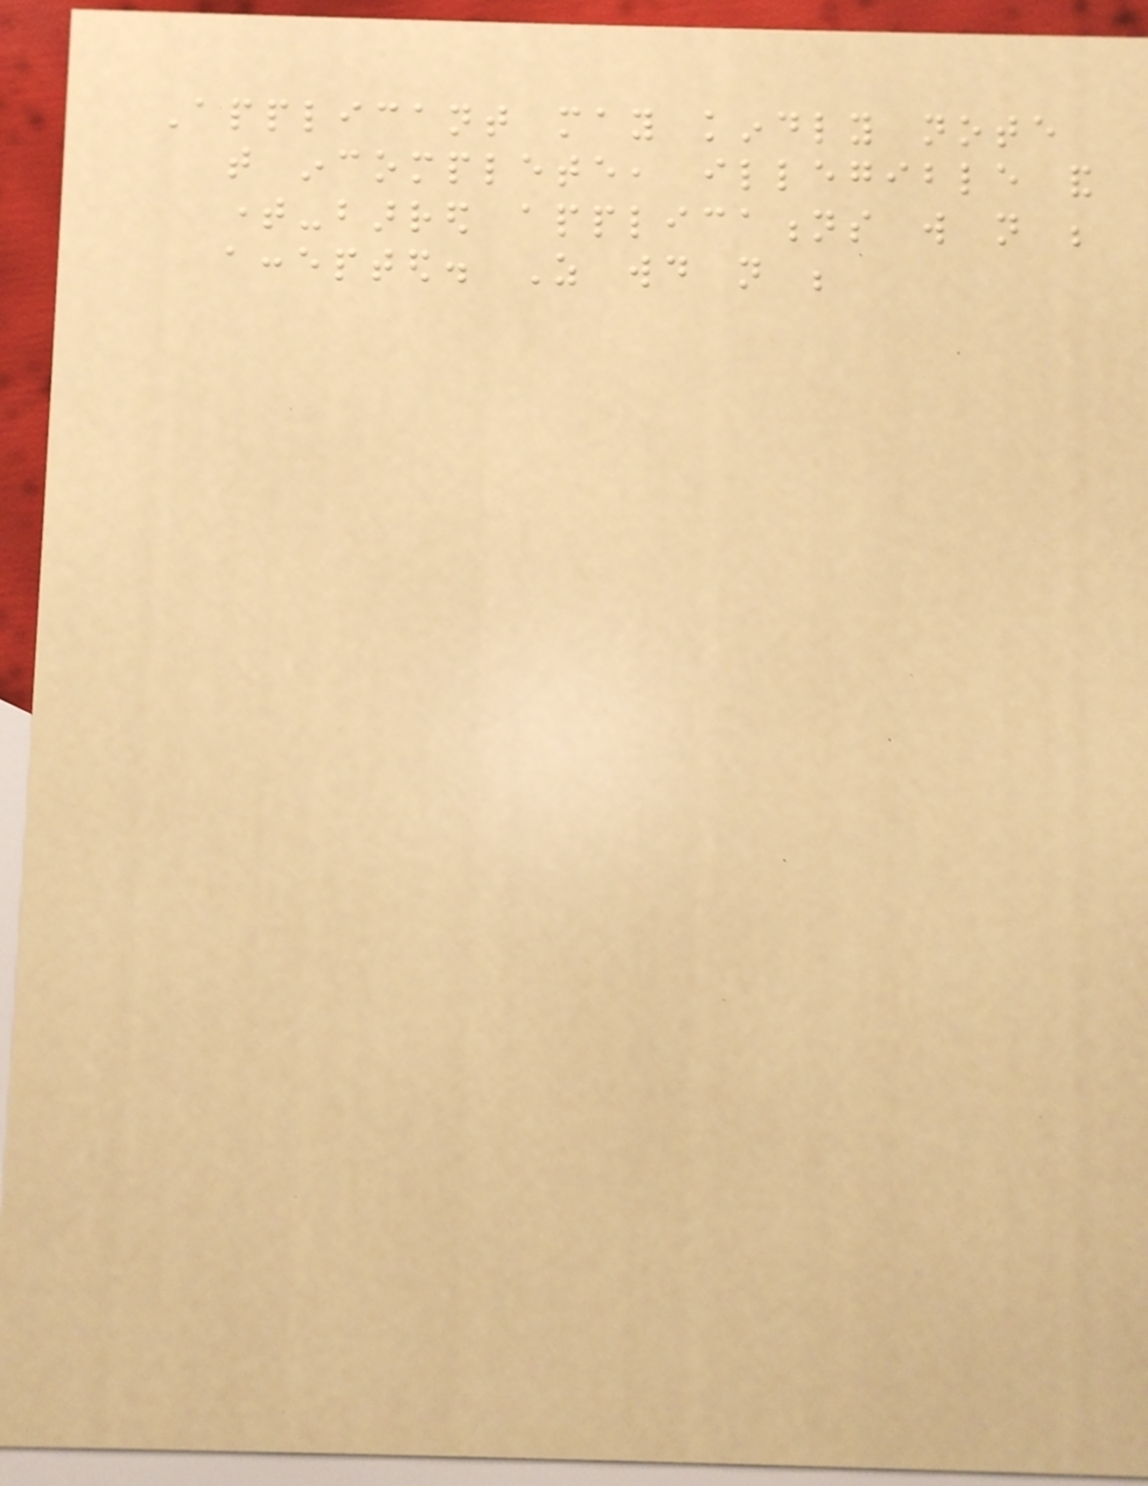Applicant may kindly note
that incomplete, illegible and
time-barred applications will not be
accepted. As would not be
